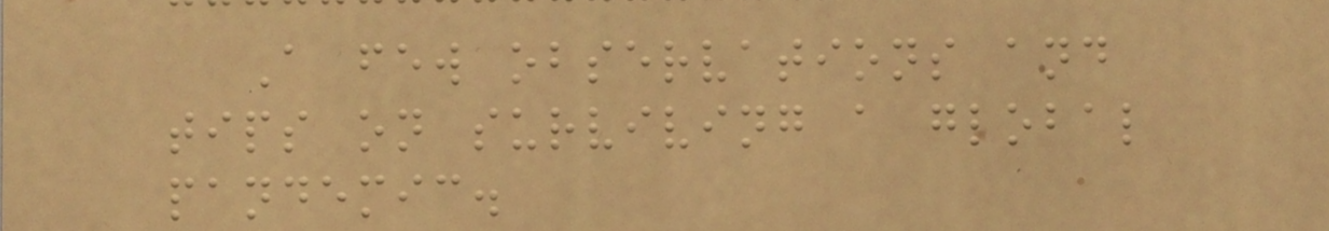A few observations and
tips on surviving a global
pandemic.
